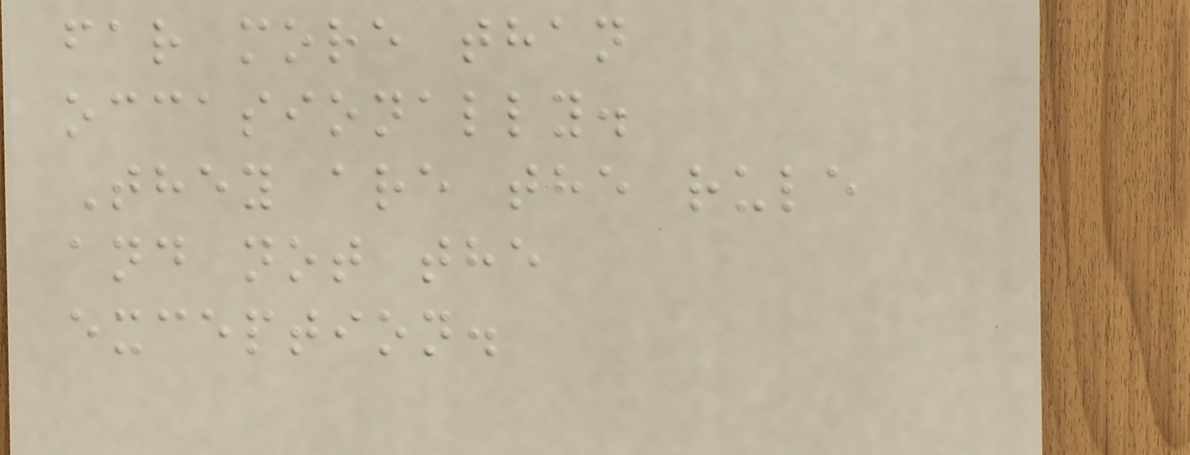far more than
occasionally.
They are the rule
and not the
exception.
